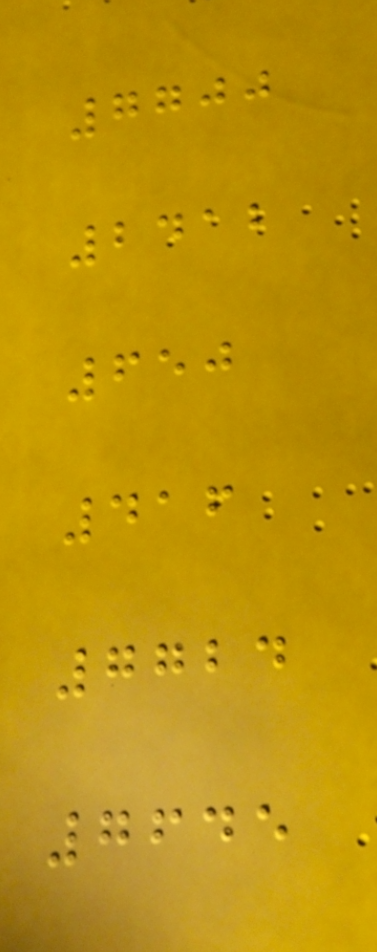7700
2412
650
416
7724
7645
